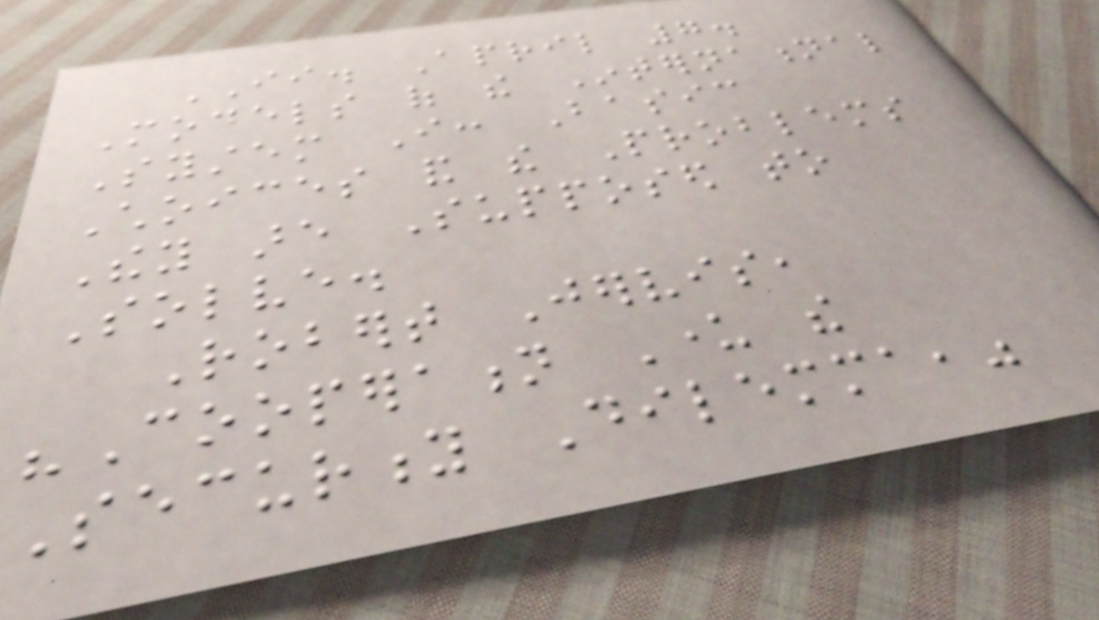II. April 7.
Models of the International
System I: Basic
Choices and the Problems
They are Supposed to
Solve.
Robert Jervis,
"Cooperation Under the
Security Dilemma,"
